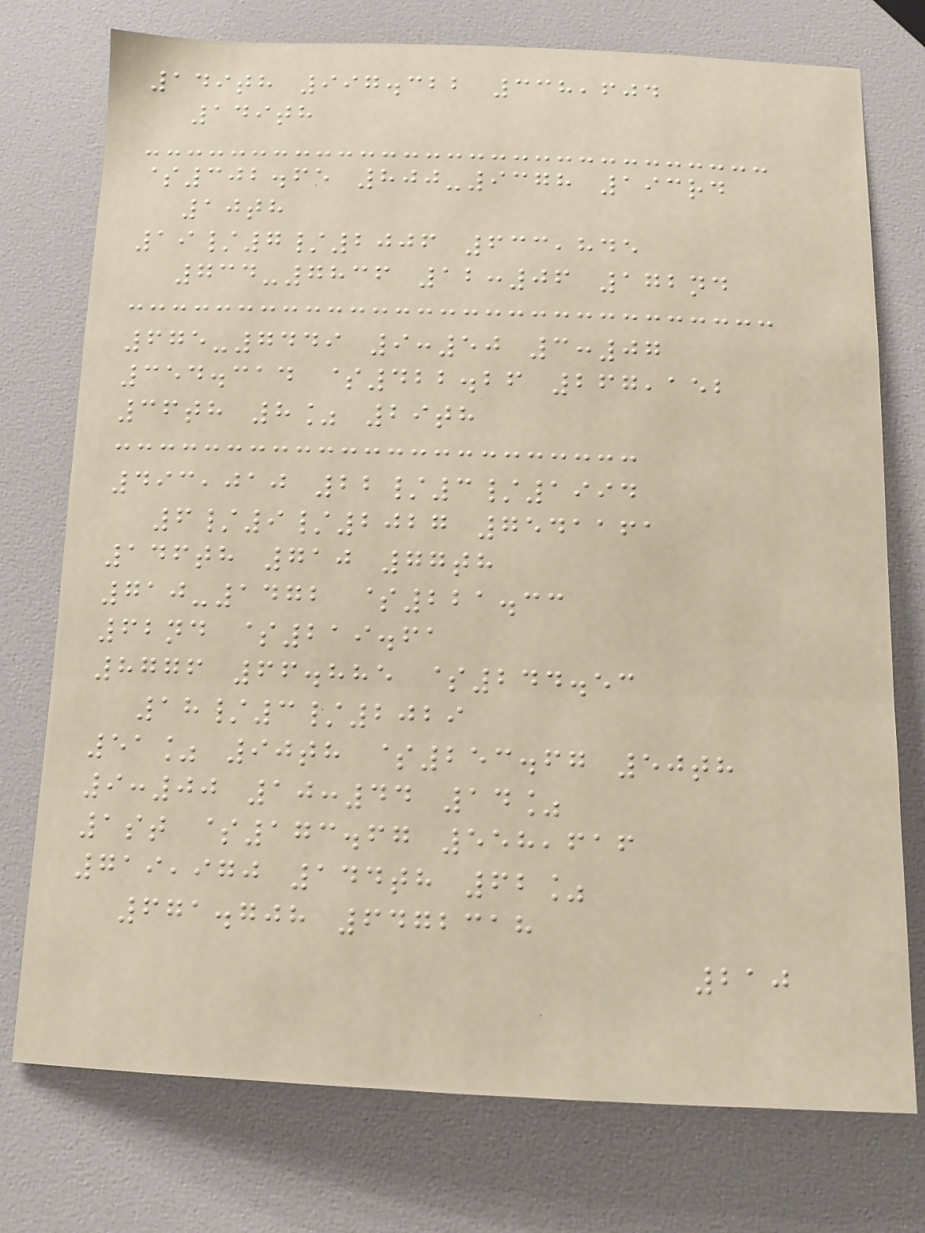149th 997.322 338,604
149th
$302.65 800-9378 193rd
10th
19/7/2006 633,845
734-7836 12:06 172nd
675-7449 9:50 3:07
354.314 $422.26 267,152
36th 8% 29th
493,010 22/3/1994
6/9/2027 7541161
146th 710 77th
710-1472 $221.33
62nd $219.61
8776 66.885 $244.53
18/3/2029
51% 90th $253.67 50th
9:00 10:44 14%
1st $173.67 558,616
719,970 144th 62%
671.708 6472318
210
